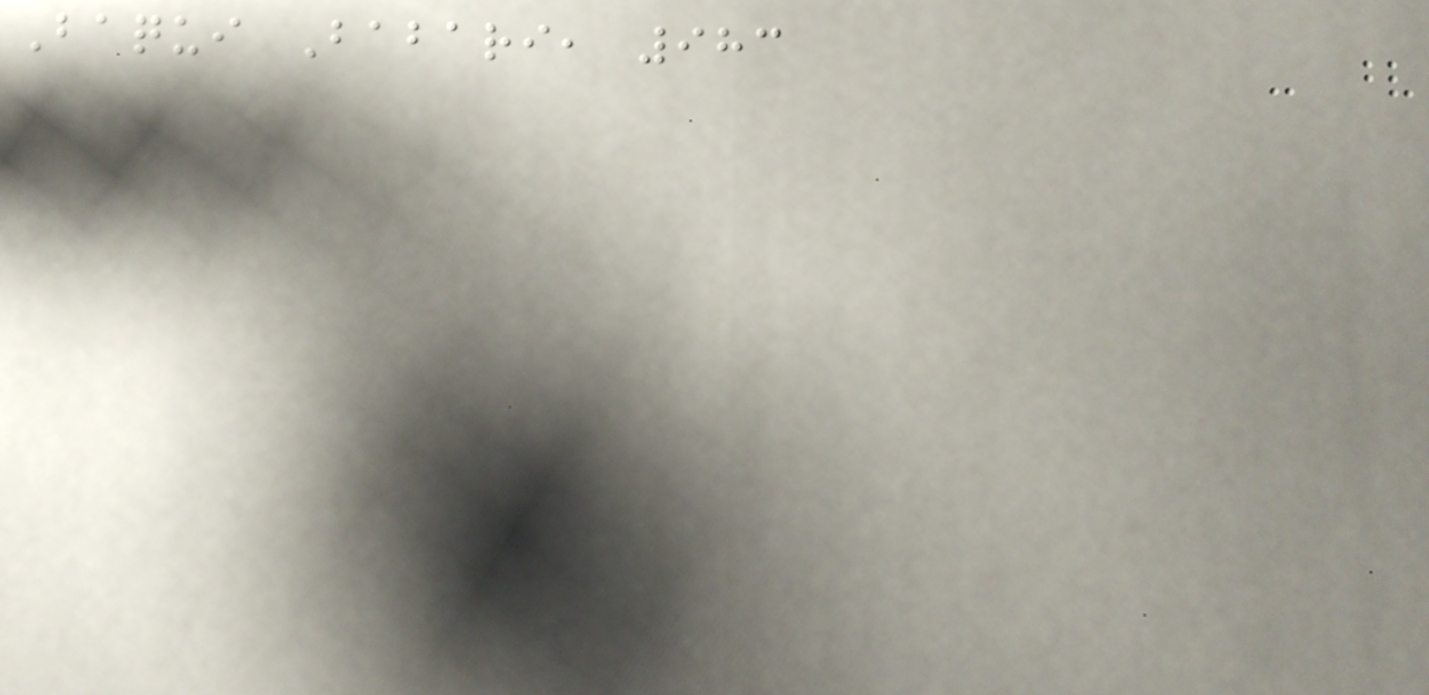Baqui Babari, 983
